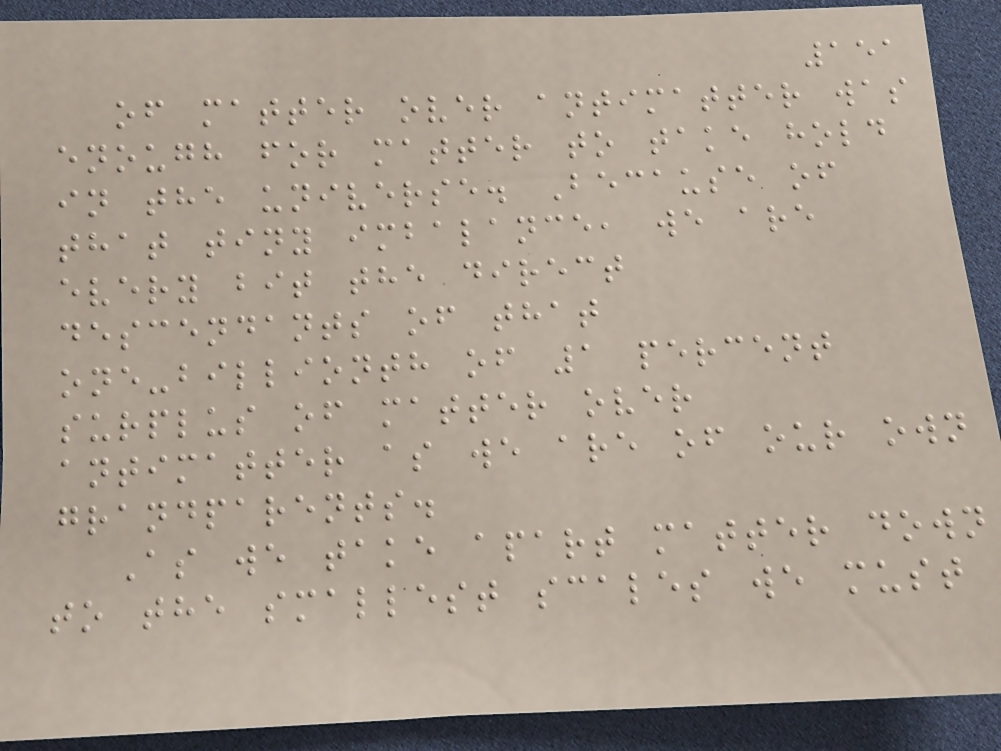151
of matter over antimatter was
enough for matter to take hold
in the universe. Because of
that tiny imbalance, we are
every bit the direct
descendants of that
one-billionth of 1 percent
surplus of matter over
antimatter as we are of our own
grandparents.
As we take apart matter down
to the smallest scales we must
